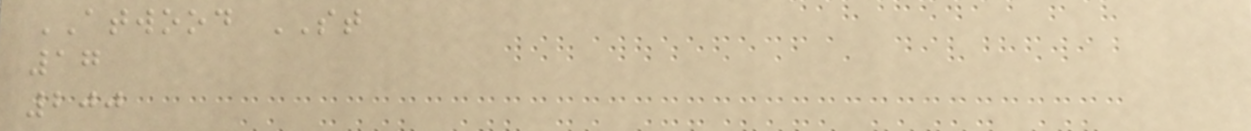ATWOOD ST
17
200
